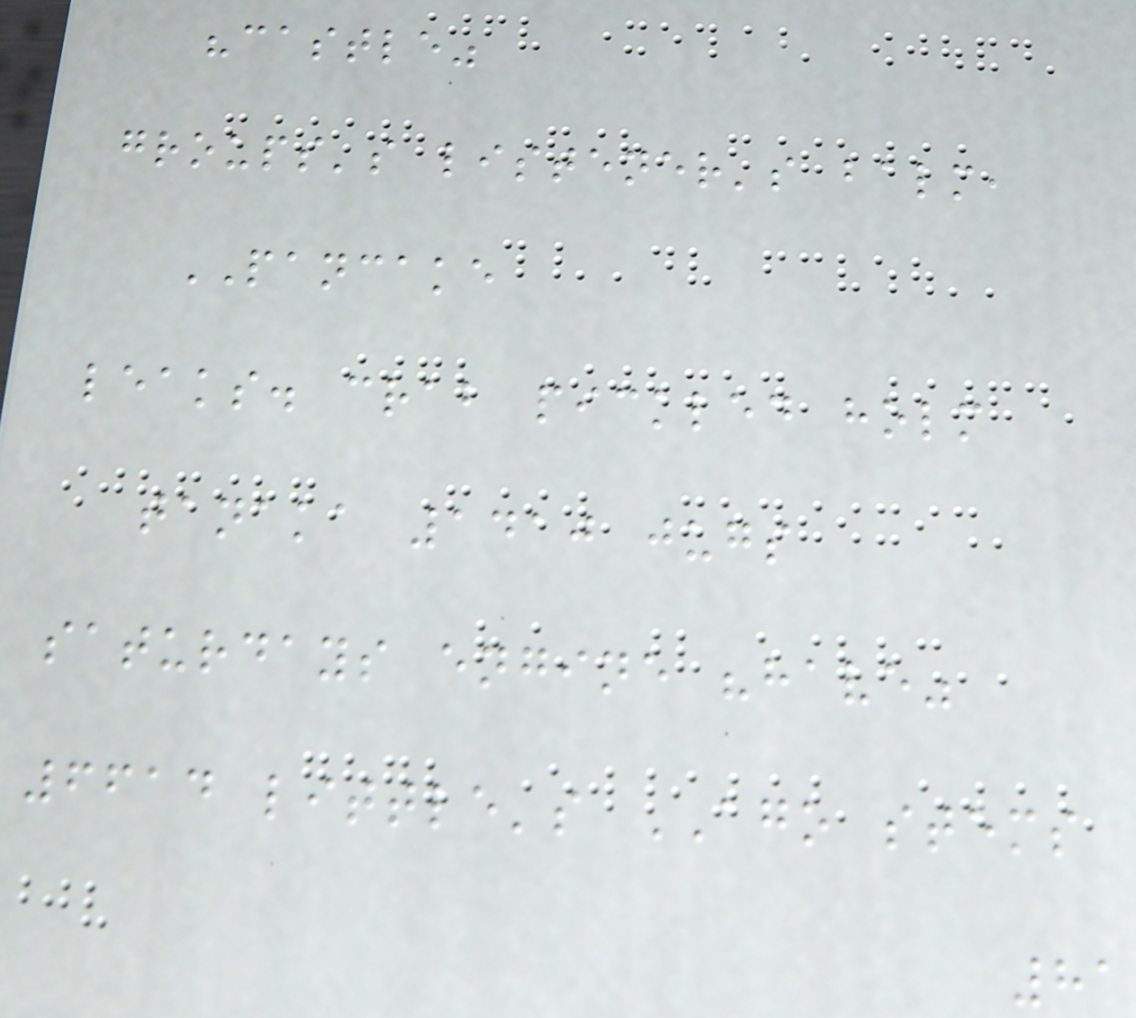"castle"
groups's listener's balm,
PANCAKE
leaks. crab pickled holm
tanaka 1410 jugs
saturdays engine "have"
6614 little's AGO stems
81
